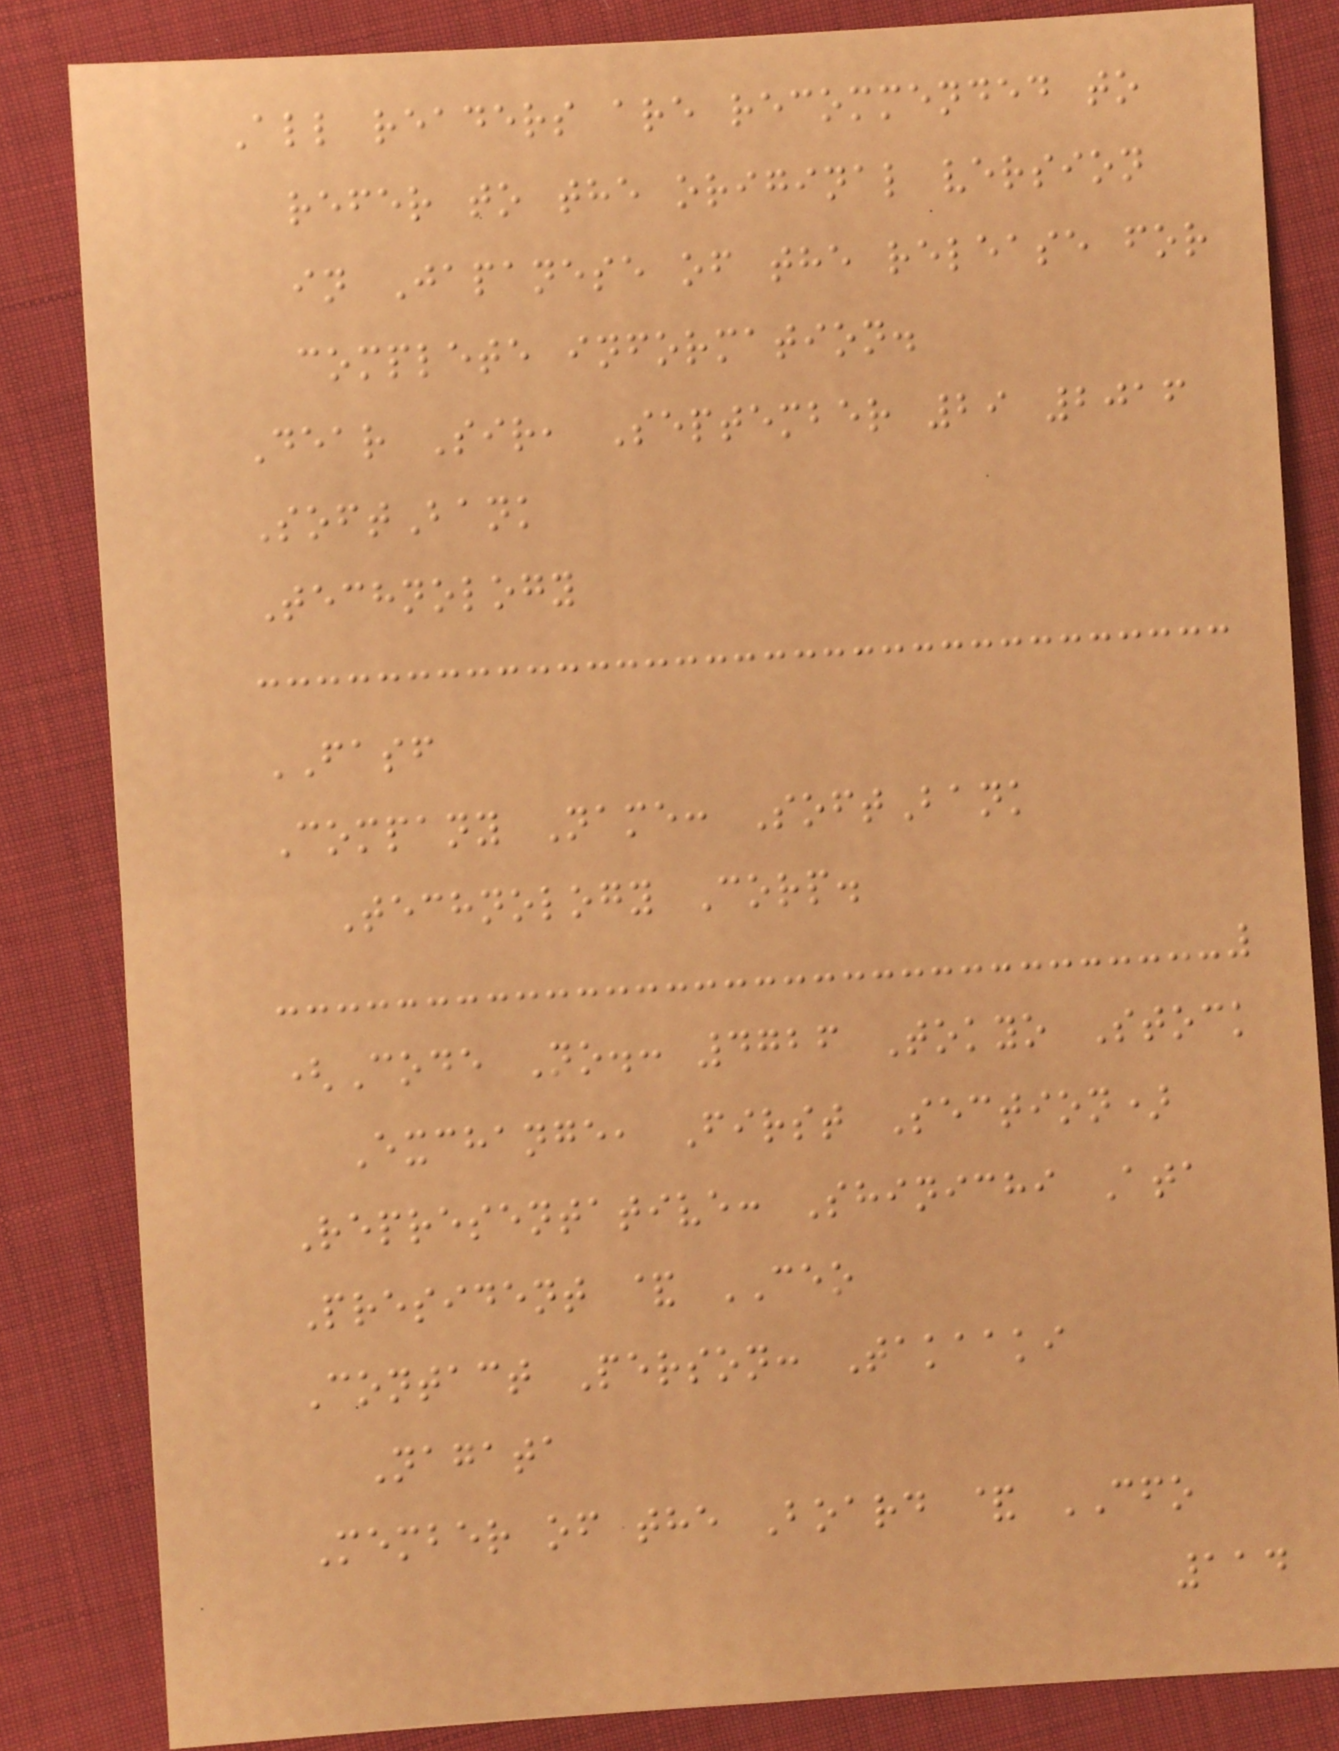All readers are recommended to
refer to the original version
in Japanese of the release for
complete information.
Dear Sir, September 29 2016
SoftBank
Technology
FASF
Company Name: SoftBank
Technology Corp.
(Code No.: 4726 Tokyo Stock
Exchange, First Section)
Representative: Shinichi Ata
President & CEO
Contact Person: Takaaki
Nagata
Member of the Board & CFO
114
